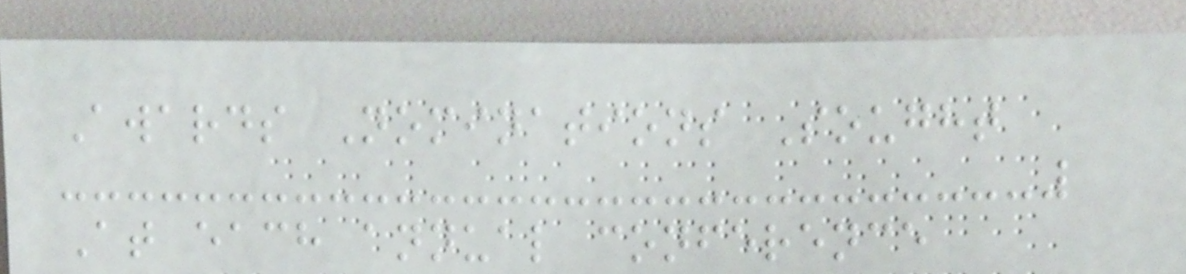Awards Nominations Sought
At each annual conference
